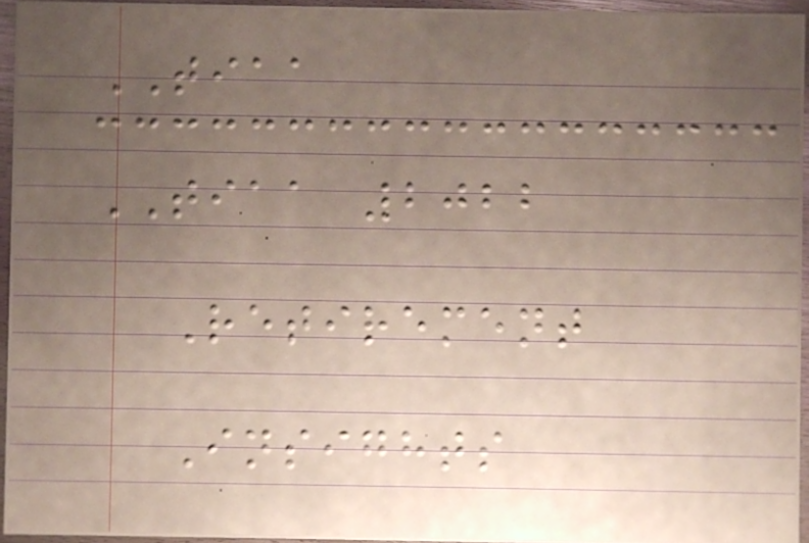TIAA
TIAA 2022
Retirement
Insights
